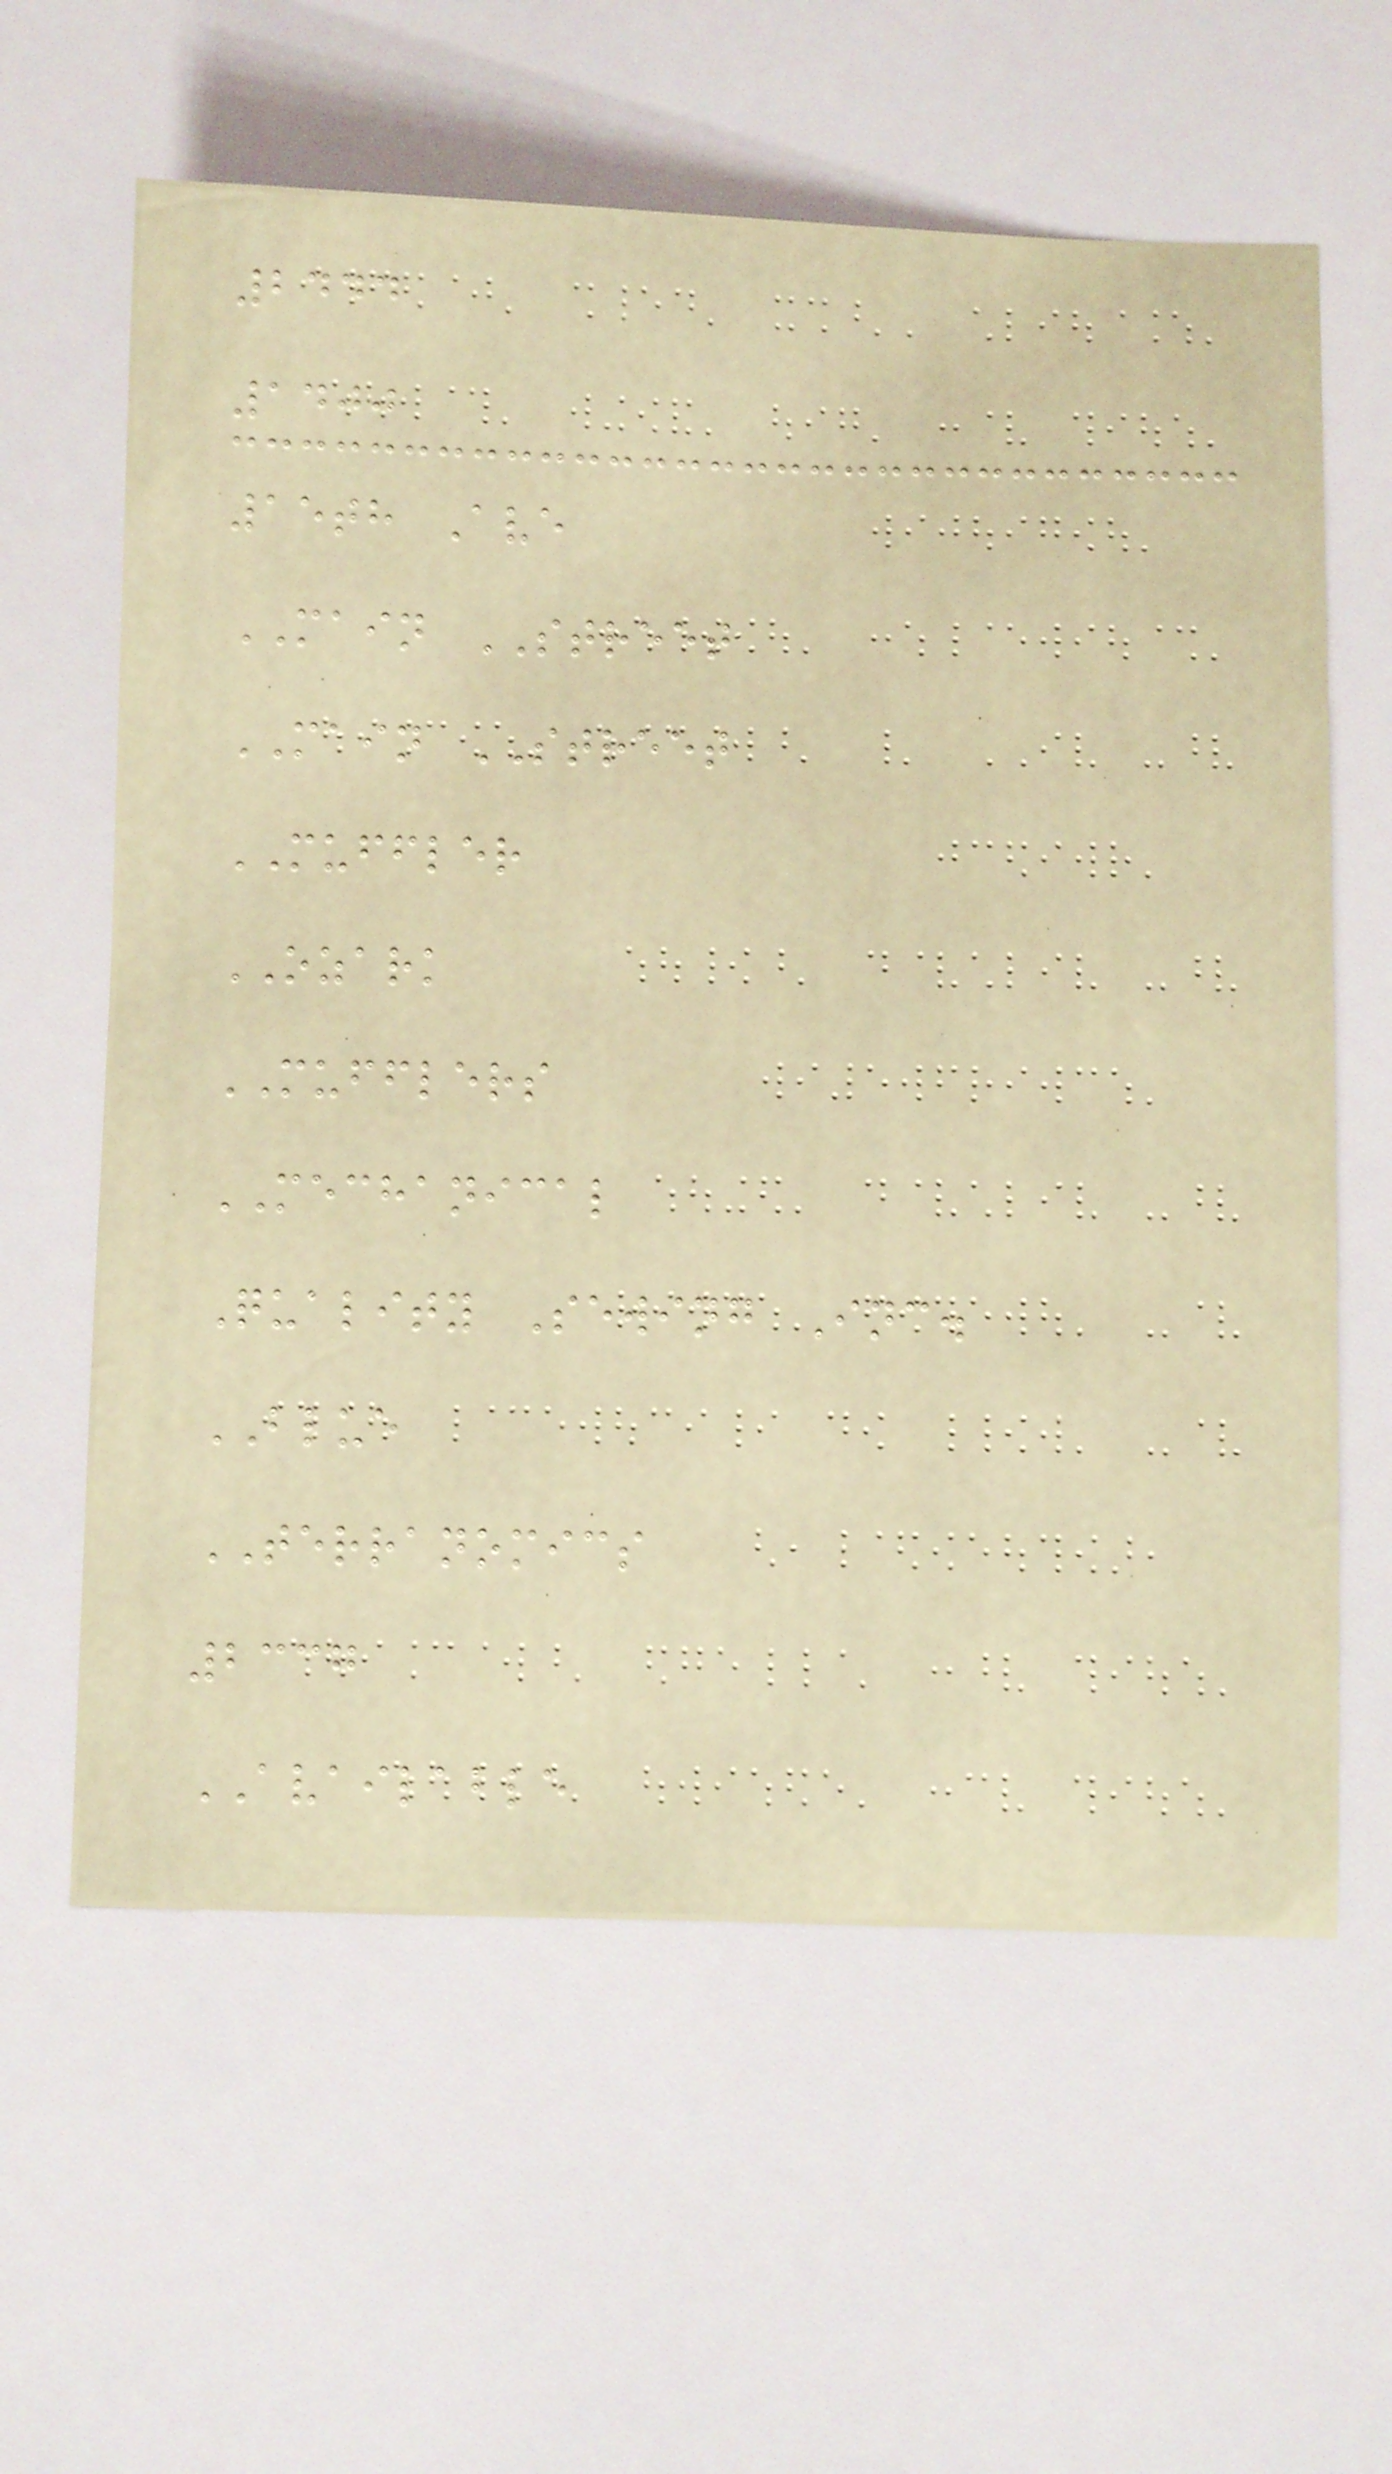2444
1400
15th Ave
MAIN STREET
MAIN STREET
MUFFLER
OZARK
MUFFLERS
MECHANICAL
Quality Sewing Inc.
BLUE
TERRANOMICS
2337
AVAILABLE
